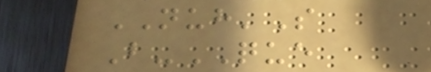NUH'S
B-QUE
